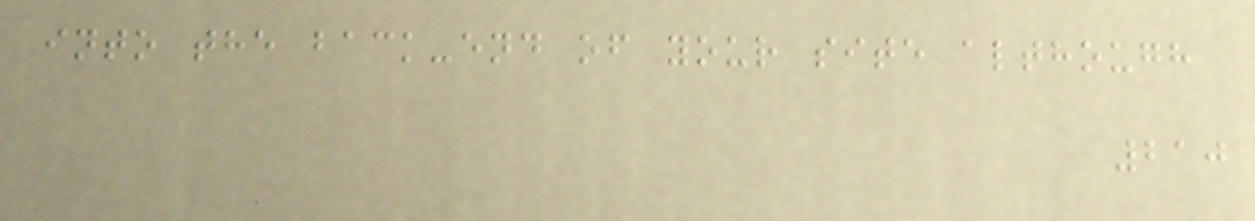into the back-end of your site although
210
